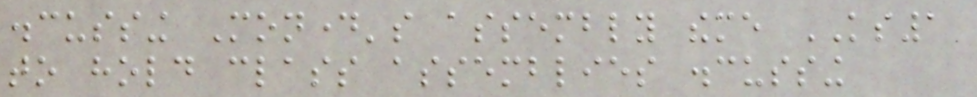discussing Monday's assembly theme KS1
to hold class assemblies discussing
